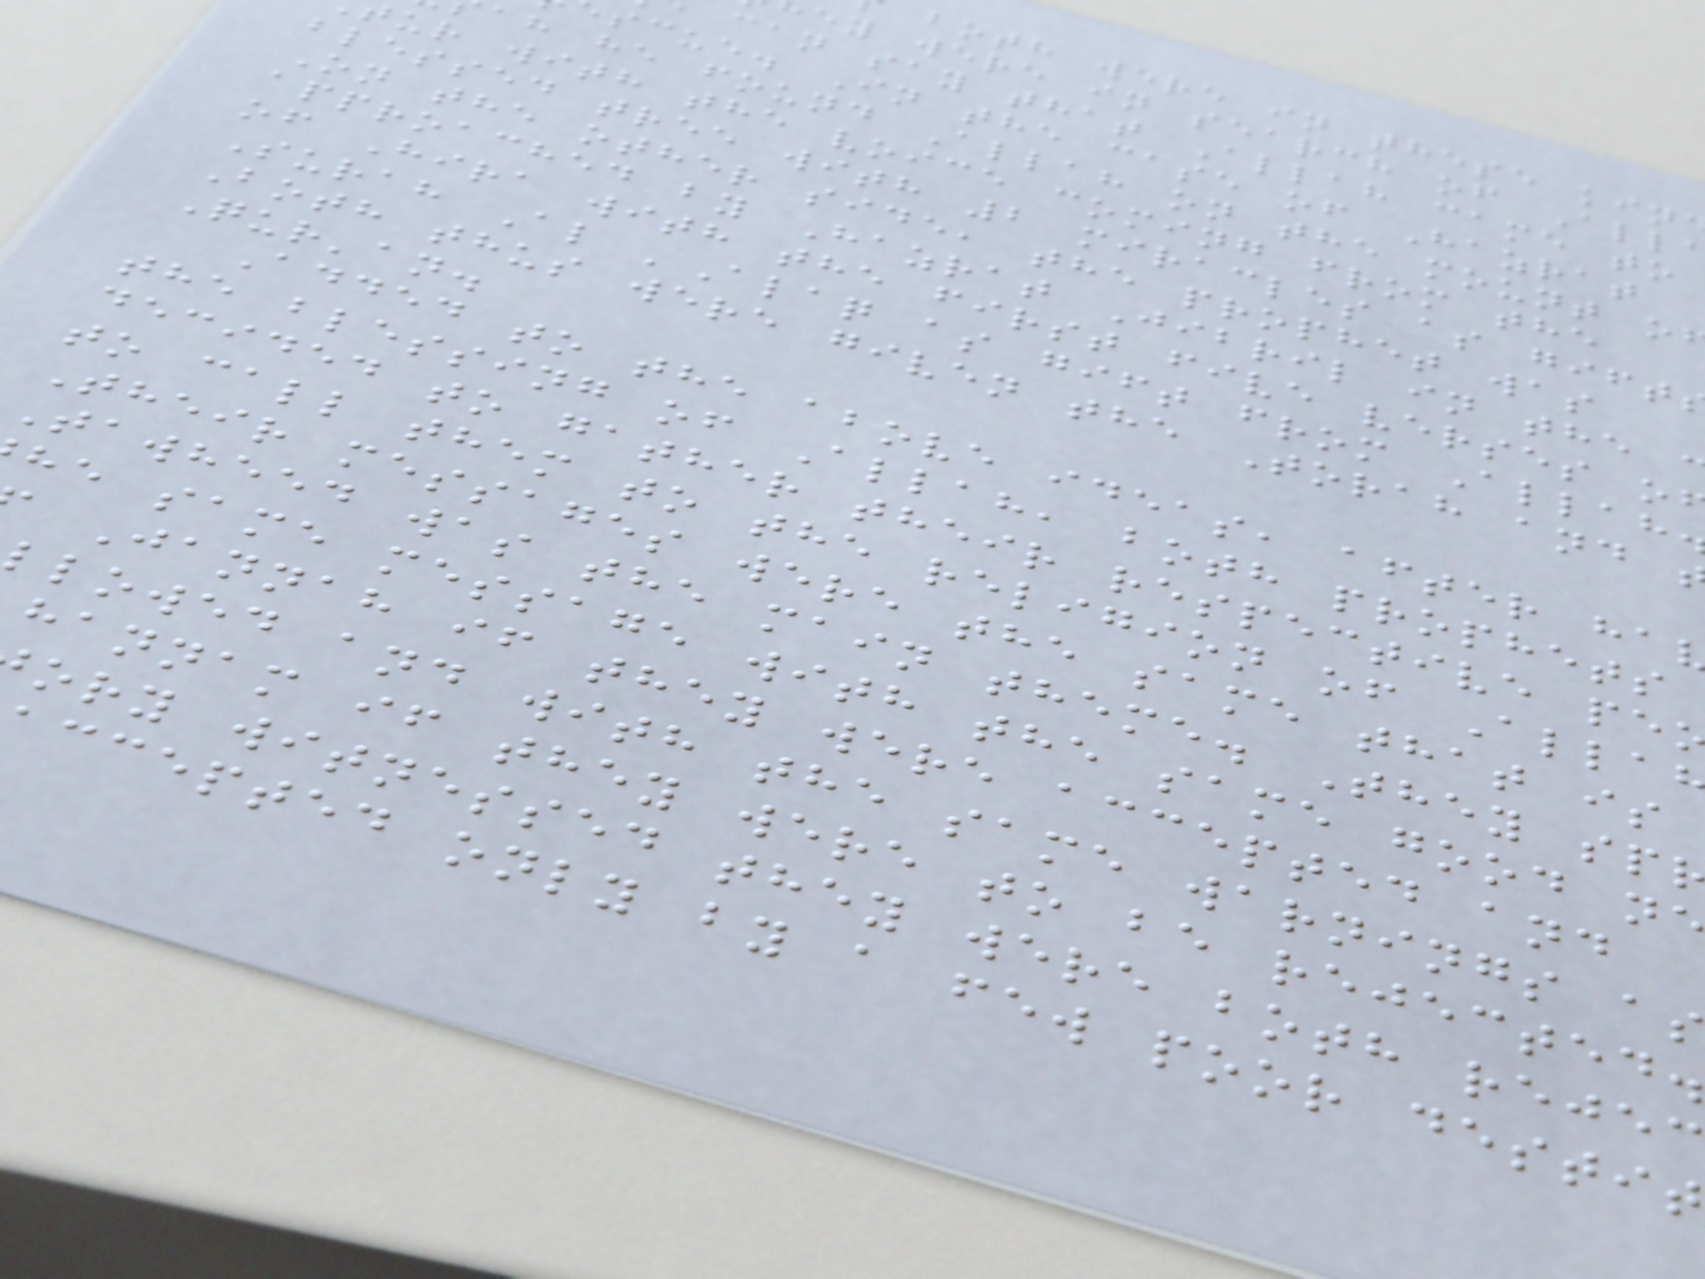both were in these kin
ey were in search of All
can say that Allah came to
scue. In the case of Hazrat
ah he found Allah on the mount o
ur with the voice coming from the
blessed tree with 2 miracles as gift
On the other side, the prophet was
approached by Hazrat Jibril in the
of Hira with the first five verses o
Surah Al 'Alaq as gift from Allah
Both thus were given the Torah and
Qur'an.
Added to the above ideas, after ha
the blessing of Allah, both prophets
decided to gather their respective pe
to call them to the religion of Alla
Their messages were the same that is
Tawheed was the main theme. They sp
he same message with the same good ne
Jannah if they were accepted and
llowed and with the same warnings as
hannam if they were to be rejected.
ory witnessed they were both rejec
ccepted only by a few poor destit
